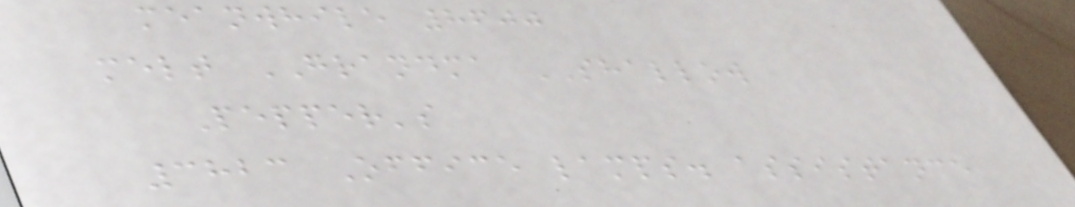meanwhile 8600
melt GRANDMA SHALLOW
Pepper's
3823 Office lamps. assistance
